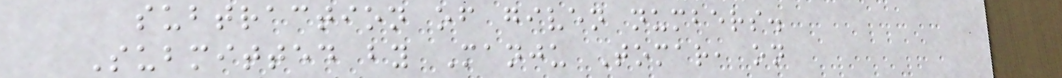subtraction of given numbers.
Submitted by Manju Tomar, on
